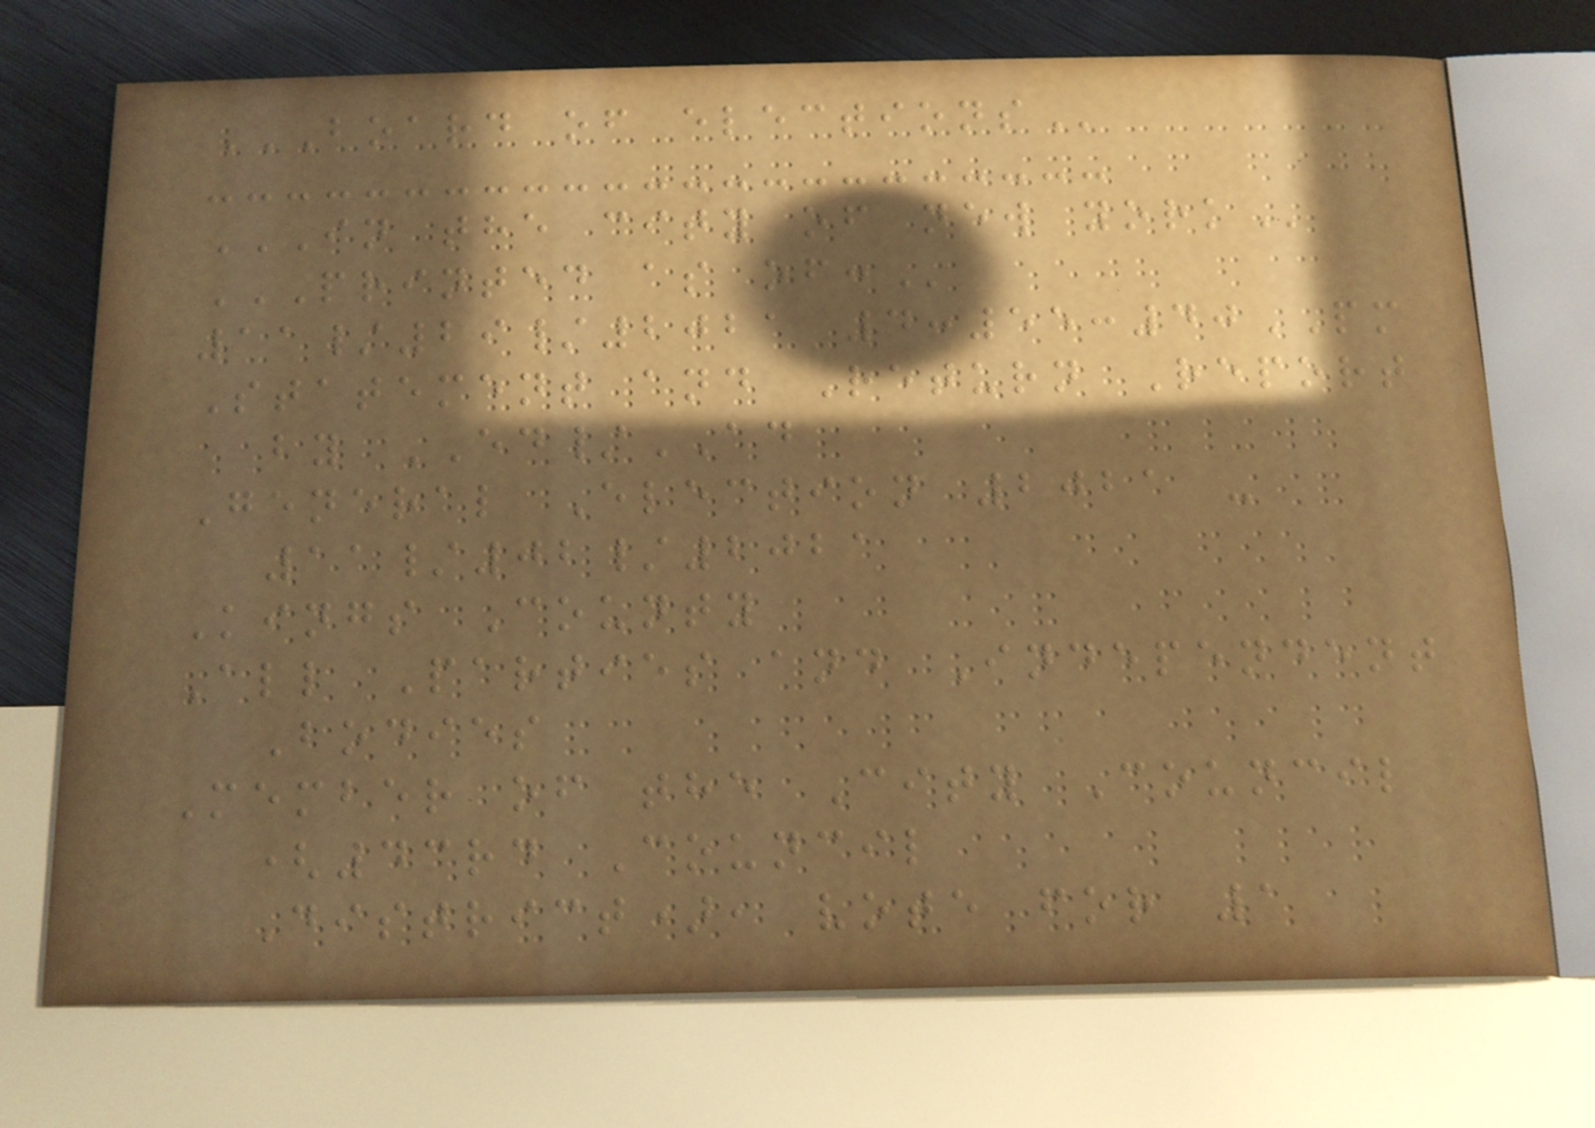BOARD OF ELECTIONS
IN THE CITY OF NEW YORK
PRINTED AS OF:
11/29/2021 4:55:40PM
Statement and Return Report
by ED/AD
General Election 2021 -
11/02/2021
Kings County
All Parties and Independent
Bodies
Member of the City Council
(43rd Council
District), vote for 1
